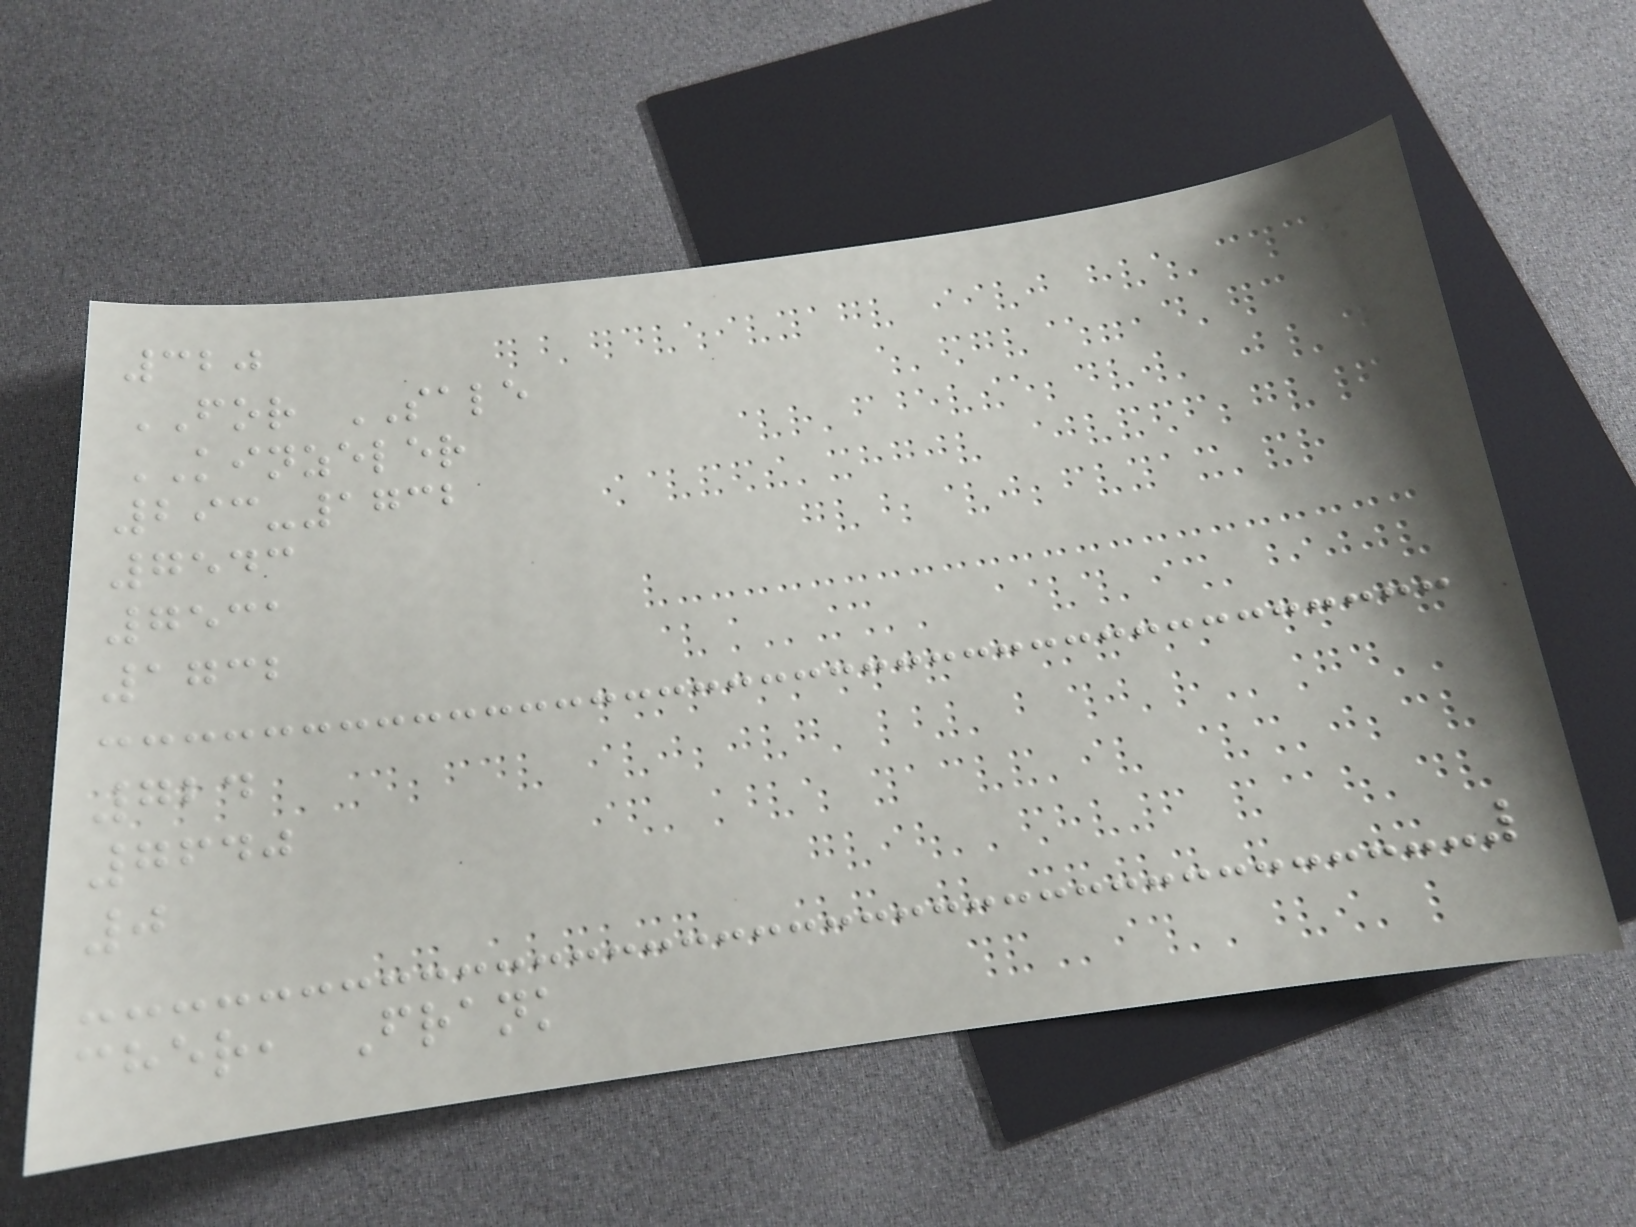320
FOR SALE
KINZELER
293-1732
7543
7531
1732
724
7640
0
cher, Frank
